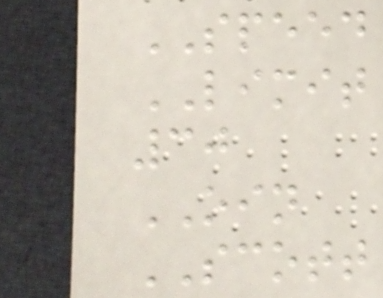SPEED
LIMIT
30
OIN
SCOTT
